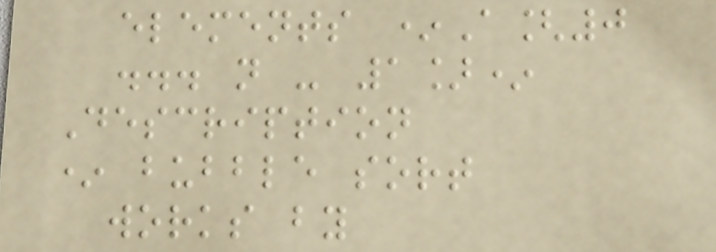elements *A[0
... n - 1]*
Description
* bubble sort
works by
